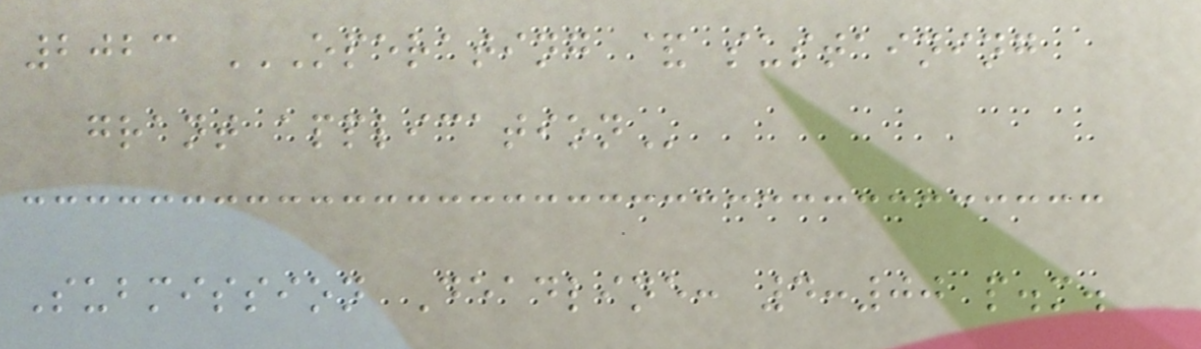2023 OPERATING & SUSTAINING
GRANT APPLICATION
Submission Deadline: 4:00 p.m.
